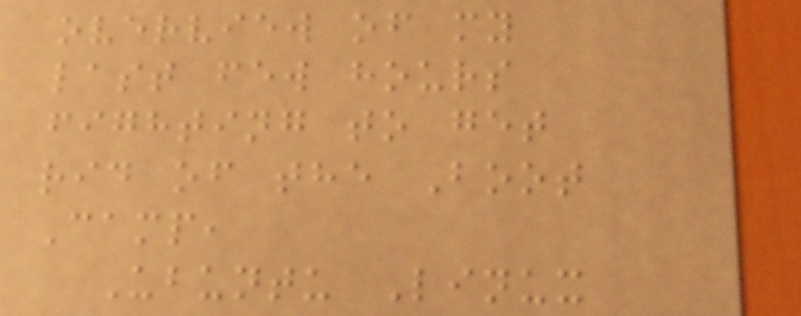overview of my
last few hours
fighting to get
rid of the Boot
Camp,
Ubuntu Linux
